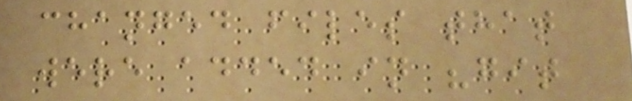changed files that
were added in "git
